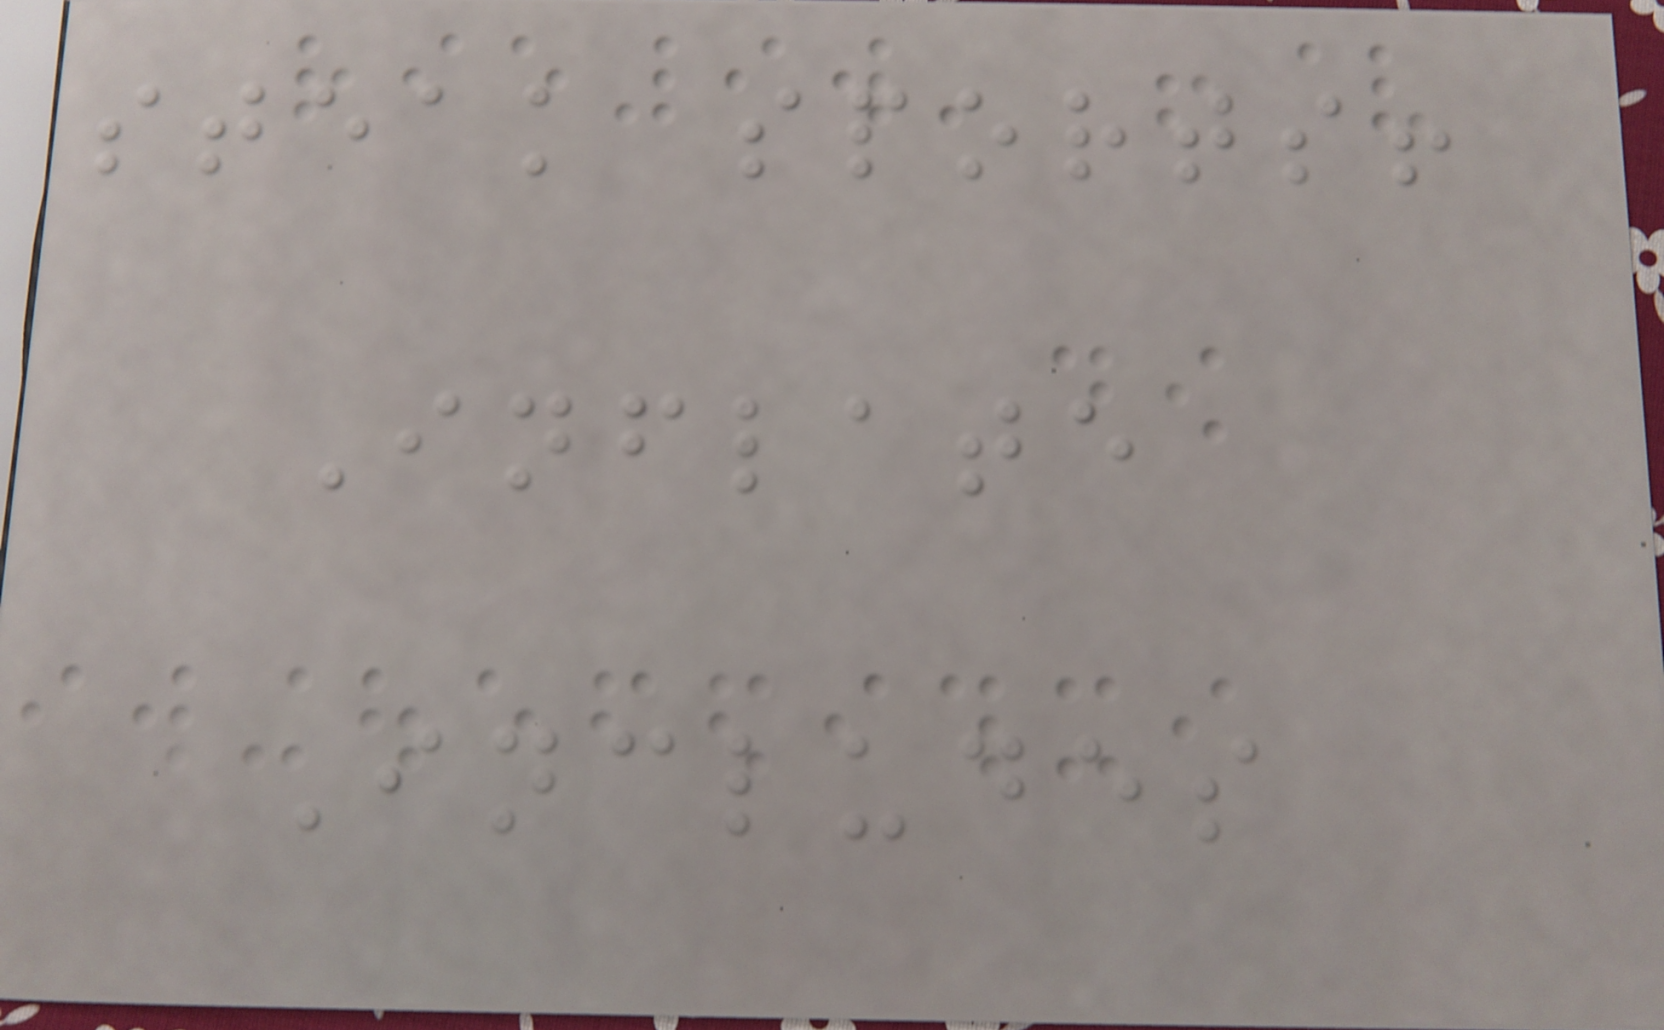steak sports!
Inflate
Includes
